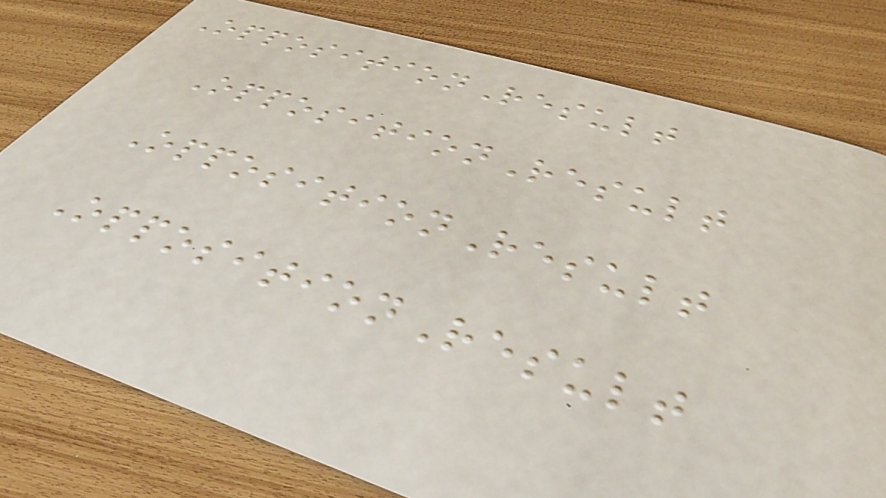OppositionResult
OppositionResult
OppositionResult
OppositionResult
